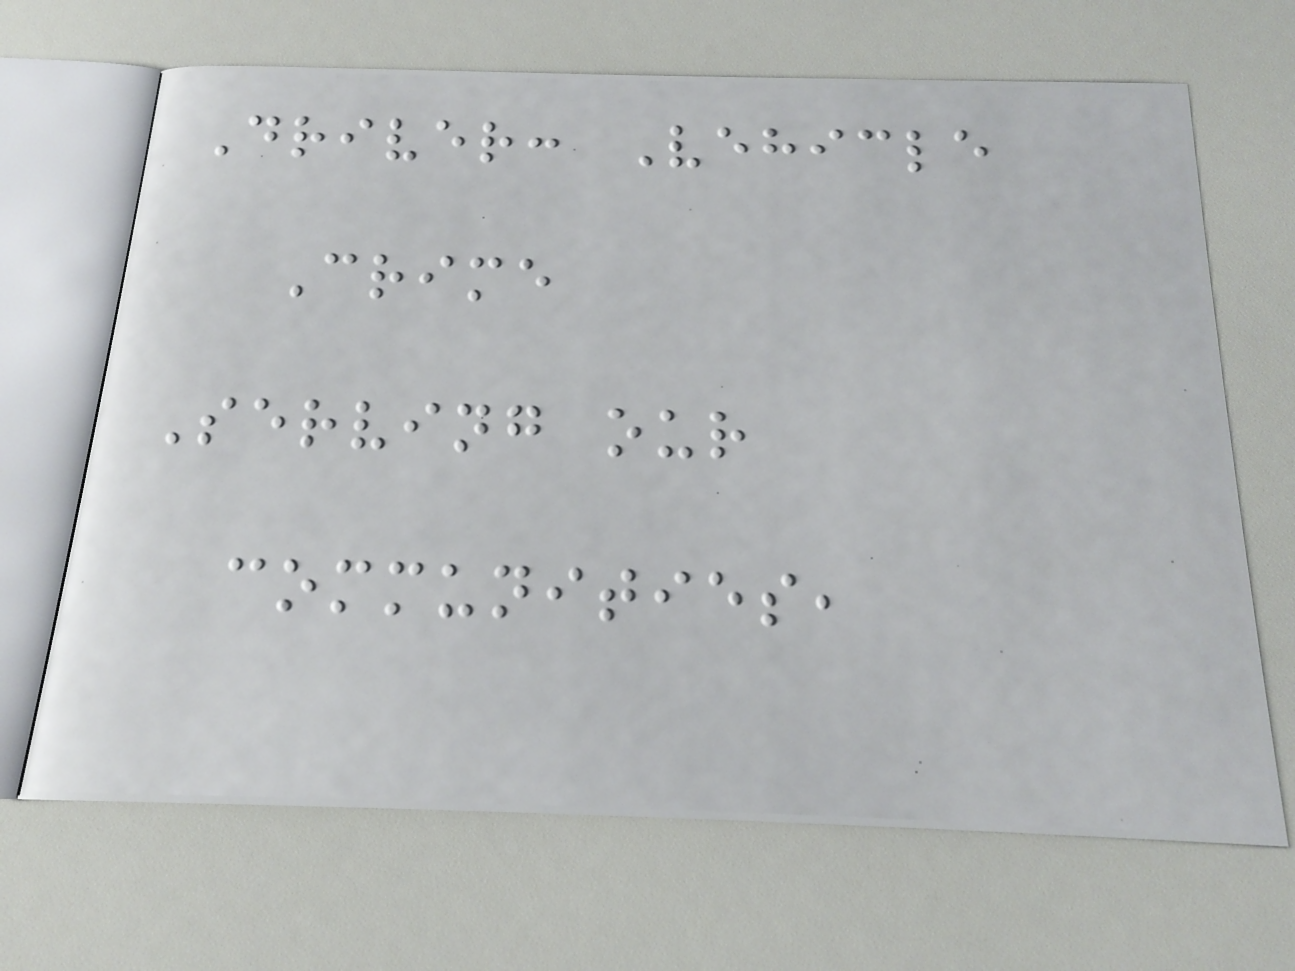Driver: Vehicle
Crime
Serving our
communities,
